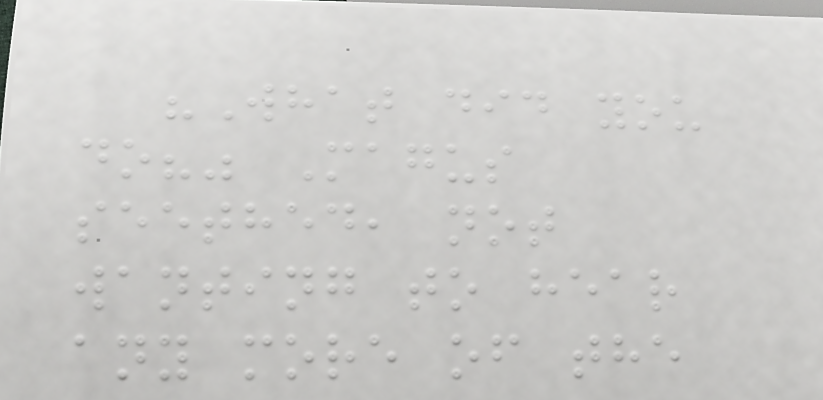"What did you
do?" Magus
seethed, not
wanting to hear
any more of the
